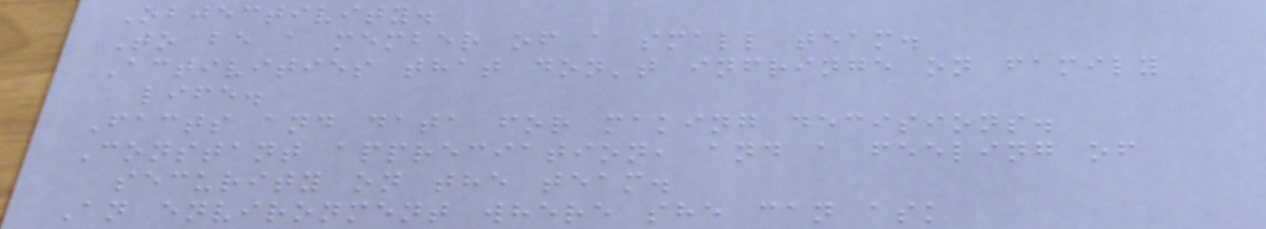Objectivity.
To be a member of a small team.
Activities that don't infringe on family
life.
Facts and data for making decisions.
Constant appreciation, and a feeling of
security on the team.
An environment where she can ask
